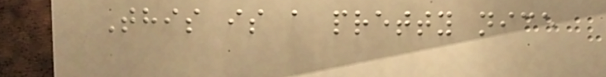This is a pretty nice
